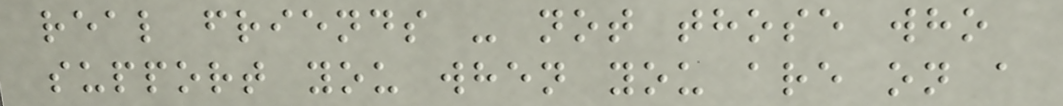real friends - not those who
support you when you are on a
